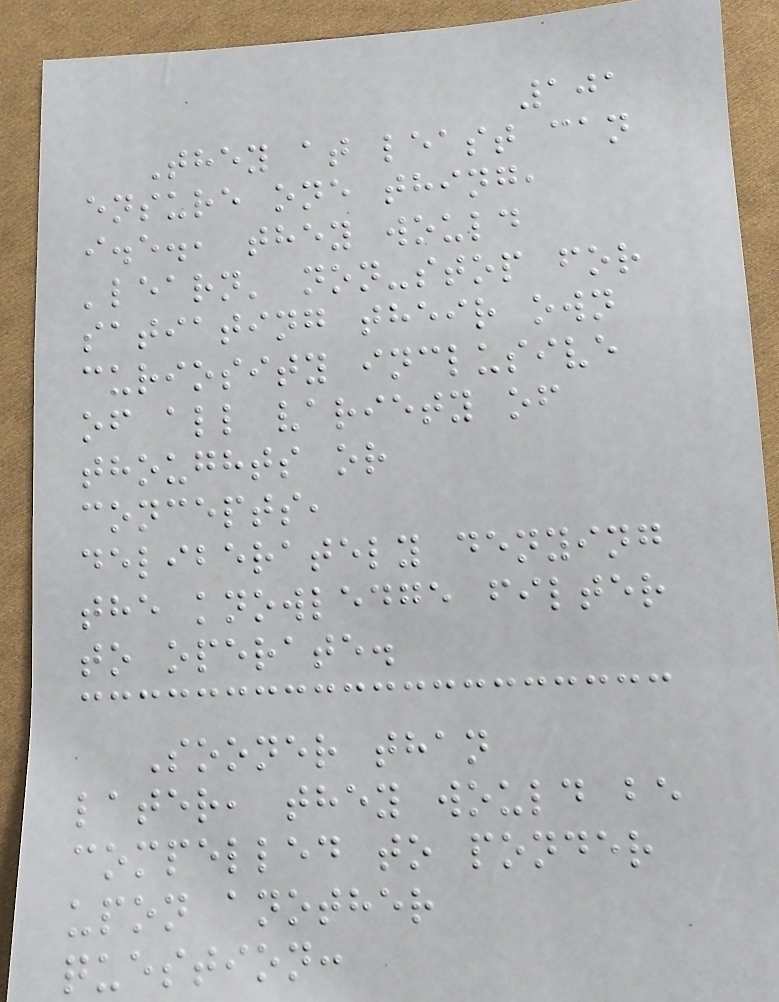101
They at least can
ensure one thing,
i.e., they would
'learn' non-stop for
satiating their own
curiosity inclusive
of all variety of
thoughts or
concepts,
deliberately denying
the knowledge filter
to operate.
Sooner than
later, they would be
compelled to ponder
upon another
question:
